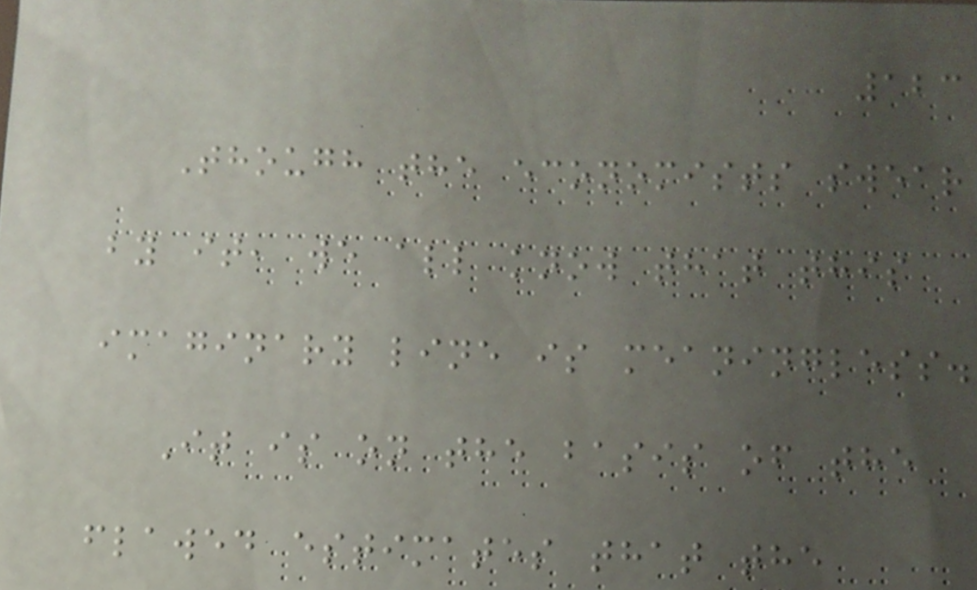123
Though the economists swear
by it, we all know that this
imaginary line is meaningless.
It is on the basis of the
flawed estimates that the
